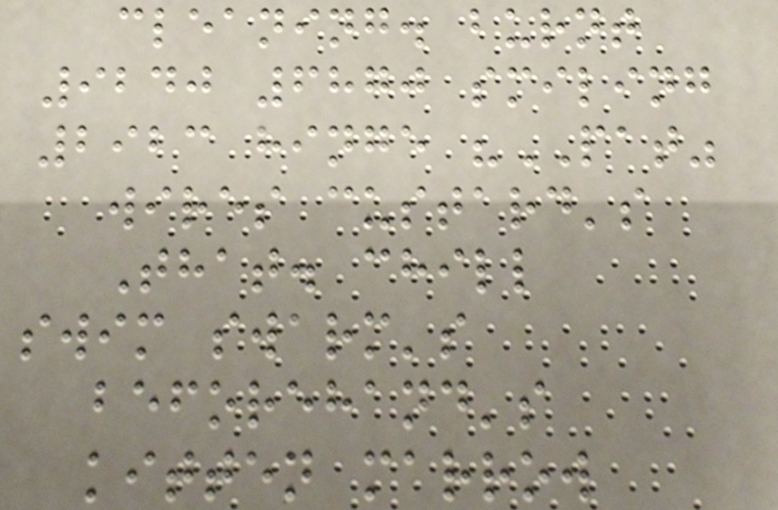cleaning. burnt
9240 6870 smiling
2923 hinge "PAT"
wires custard's
That. chill
swim swarm's
beforehand's
kitten marrow
